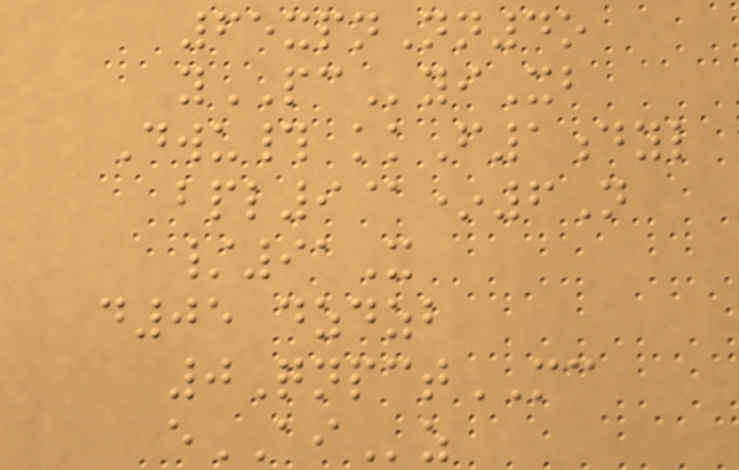65xpnNn4o
yPCyiXb
Dwu# kkF1dyl
bpl9@*6N
/91X
d05 dzdzb
0QnpctMC
eAIz
